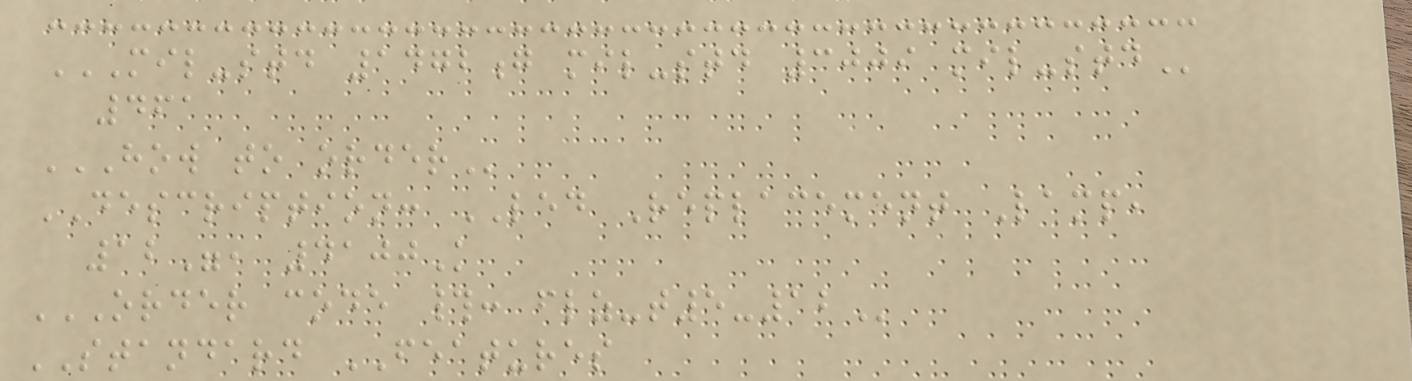MIL-STD 1472G MIL-STD 3009 MIL-STD
461
HOW TO ORDER
DESCRIPTION: LED Replacement Lamp,
12", 4100K
ORDER CODE #: FLZ-T5-12
STANDARD FEATURES
